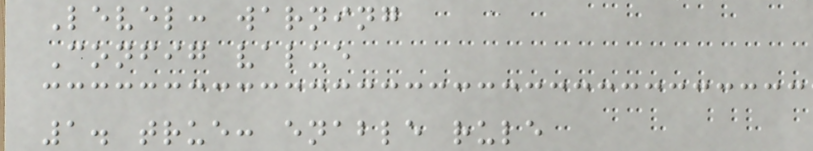Level: warning
Config value
1. true: enable rule
